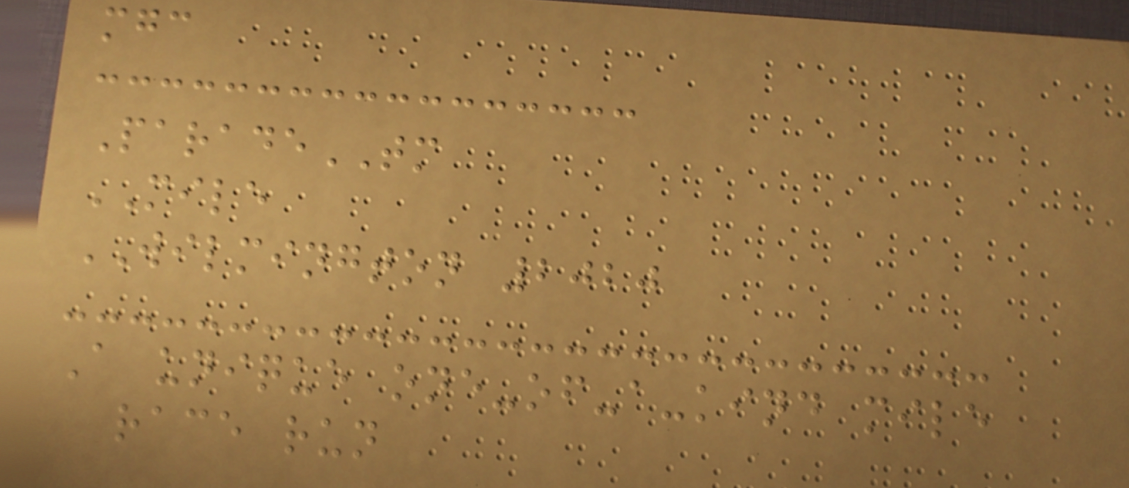mgc
ParadeTM
MILE
WILMINGTON 2020
A unique one-of-a-kind mile
race run
